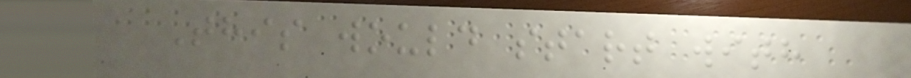This would start with
